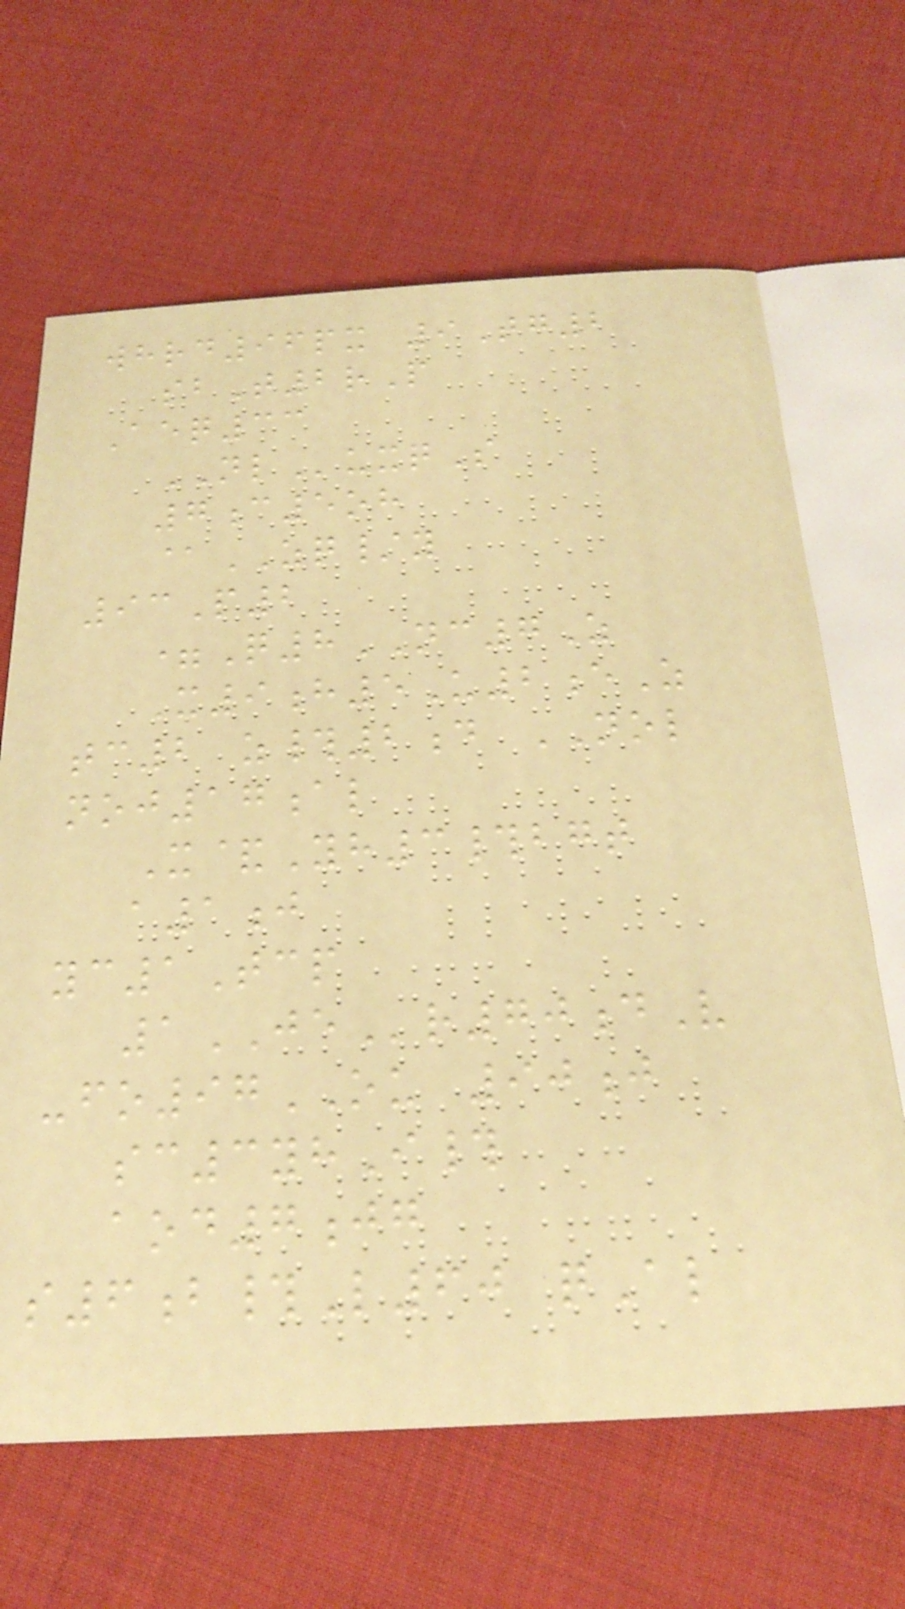whrd96px 9Tg2
sbT2rP
Aeq33
NLuxqS
7c5oh
@ZQ/y
93P2
=Q8NC7Z
X9h5U2eZ
tc2 z#2d NOL
noj17al
X&Yh3#bgt
a1j
yc1Tcp
1JEr70dV
-fo97OU 90j
sc3yhI#
aod7jg
s6b#L60 qAl
